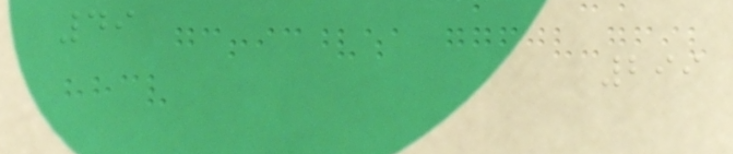49
299
